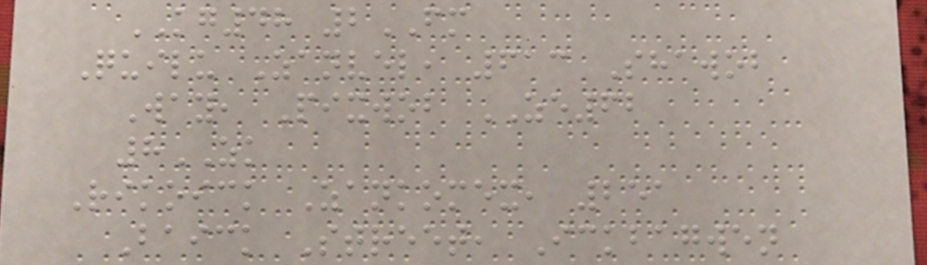KG48 2FM
Quilu Zanvel, 613 Shawob
Way, Pixwob ZE62
8ZK
Rikoick Zankomex, 251
Baick Street, Ickbagwen
